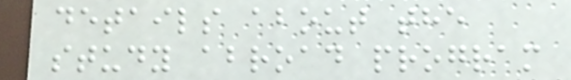details about the
study abroad program
